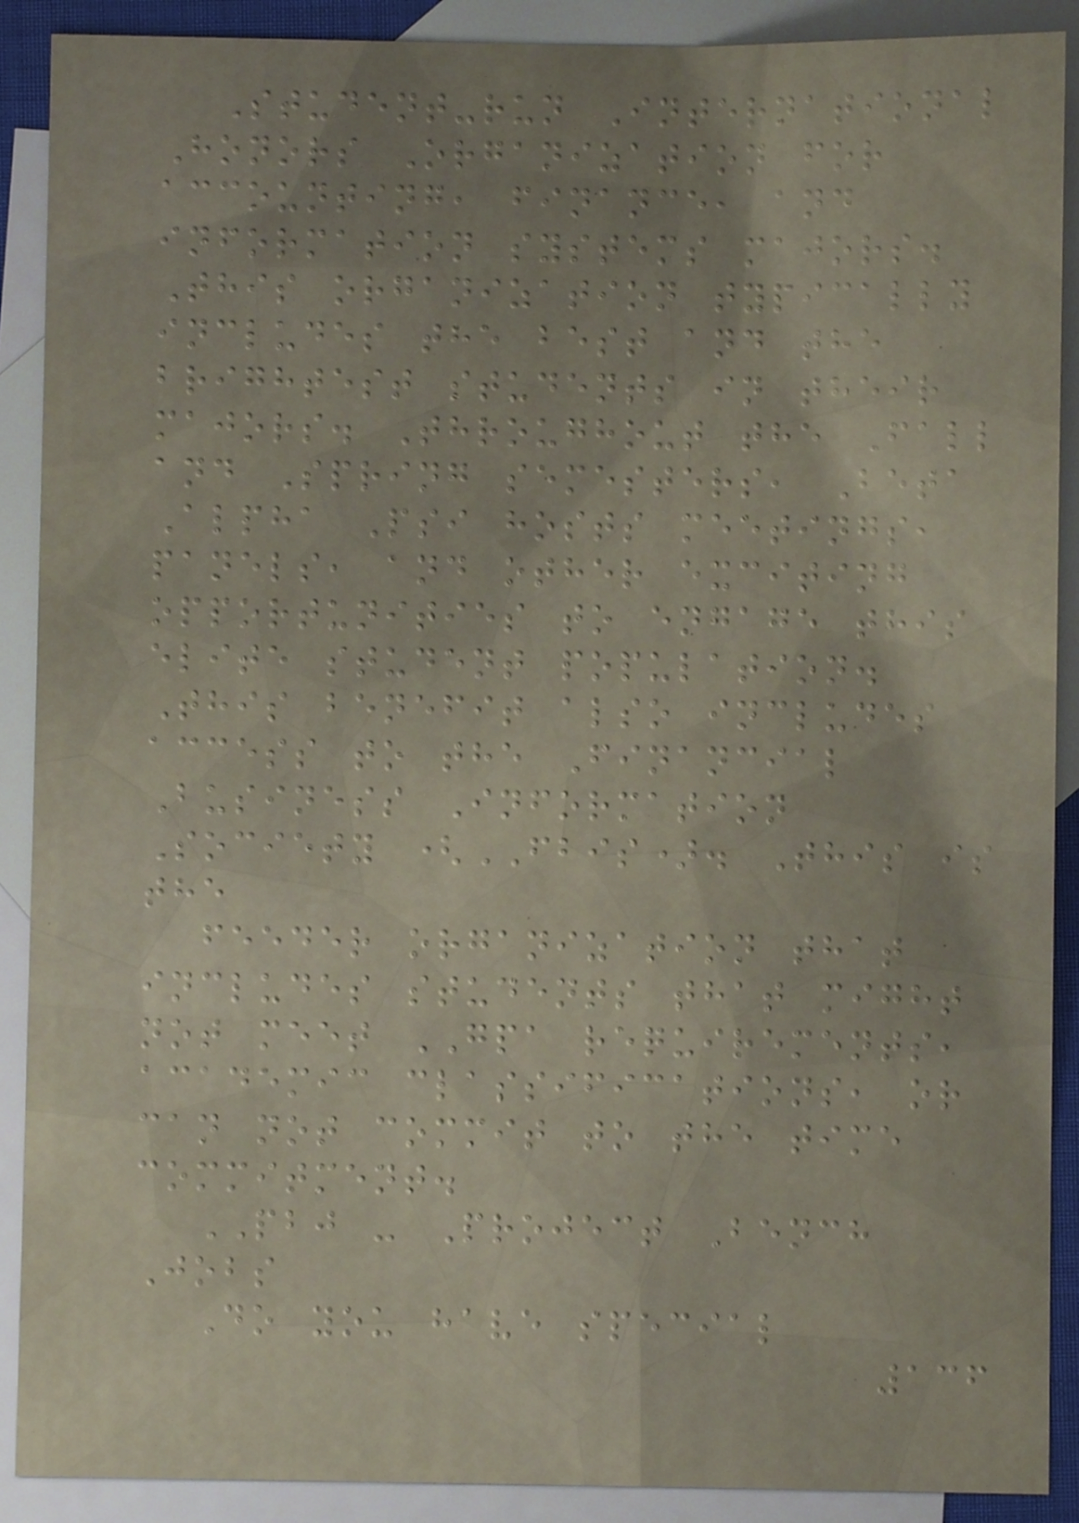Student-run International
Honors Organization for
accounting, finance, and
information systems majors.
This organization typically
includes the best and the
brightest students in their
majors. Throughout the Fall
and Spring semesters, Beta
Alpha Psi hosts meetings,
panels, and other exciting
opportunities to engage this
elite student population.
This benefit also includes
access to the Financial
Business Information
Society (FBIS). This is
the
feeder organization that
includes students that might
not meet GPA requirements,
academic classifications, or
can not commit to the time
commitment.
PBJ - Project Bench
Jobs
Do you have special
136
